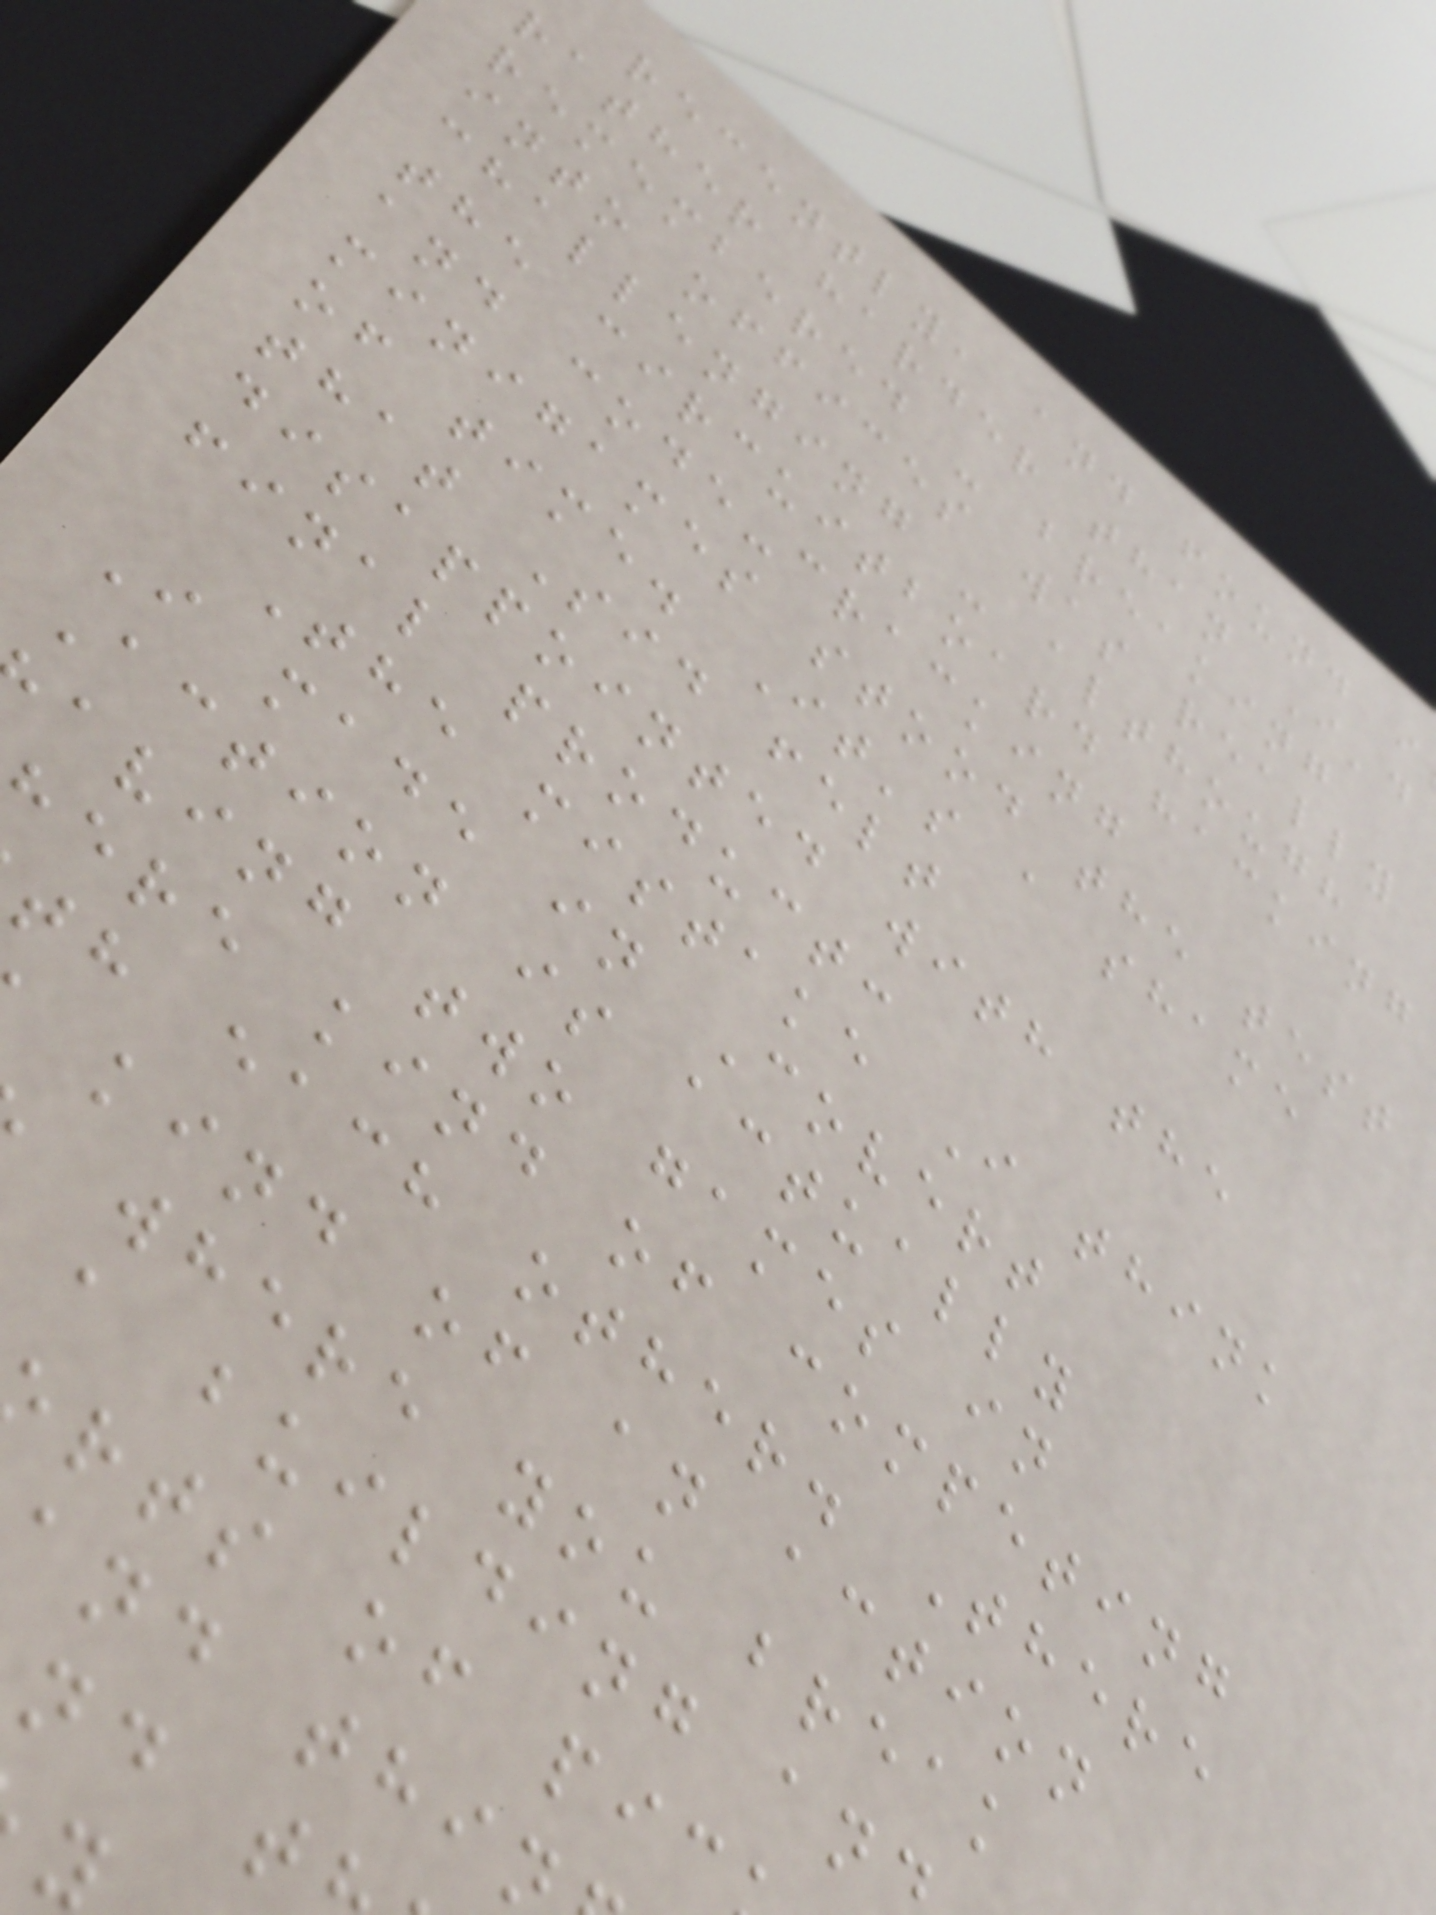recently, and found i
rather harder than I'd
remembered - breaking
into offices was really
challenging - although
the circuitboard hacking
and code-cracking
minigames stood the test
of time. It's a shame
that Sid felt
disappointed with the
final product:
The mistake I think
I made in Covert
Action is actually
aving two games in
ere kind of competing
th each other. There
kind of an action
where you break
a building an
rts of pic
and thi
